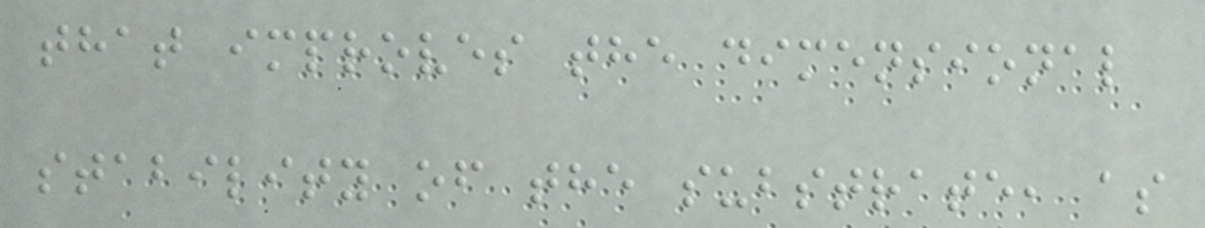that improves the dimensional
stability of the substrate, as
